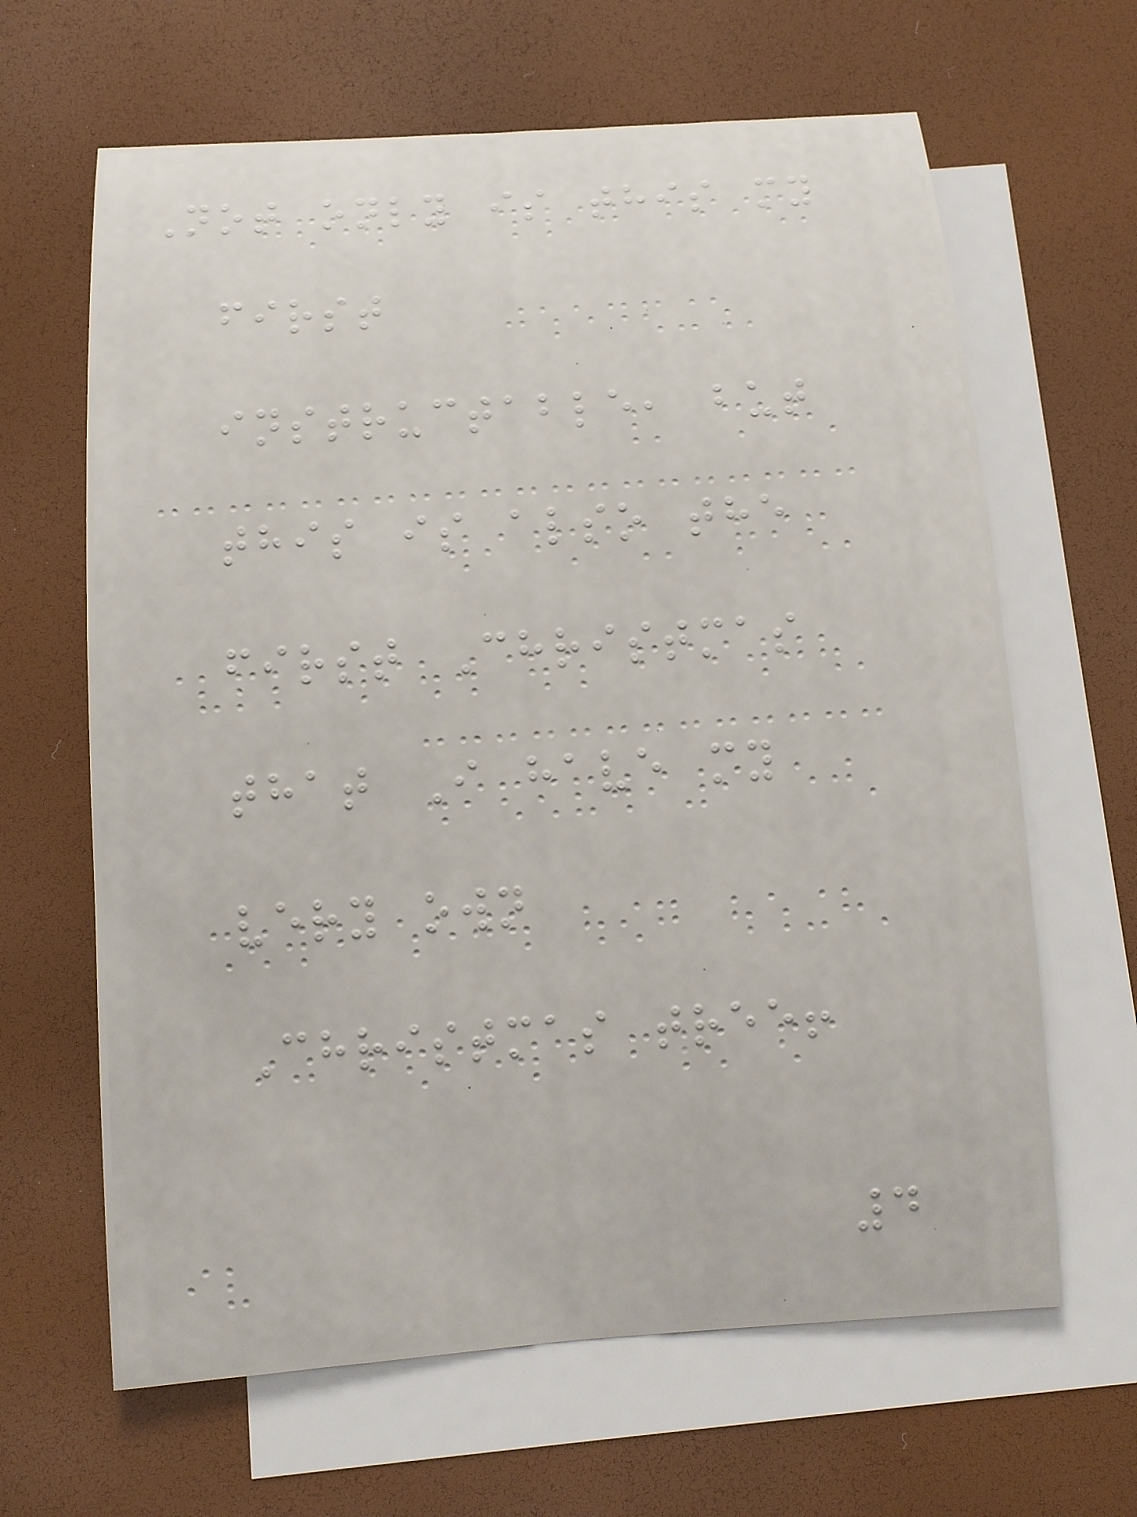Not only is this my
first
instructable, but
this is also the
first Christmas
that I have my
very own
Christmas tree!
4
